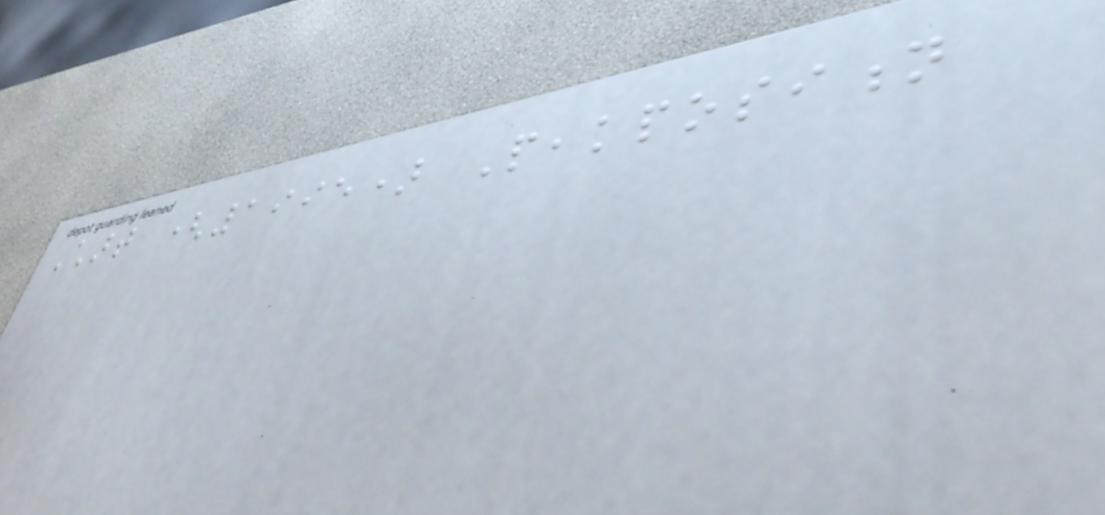Chart (1995) Peakposition
